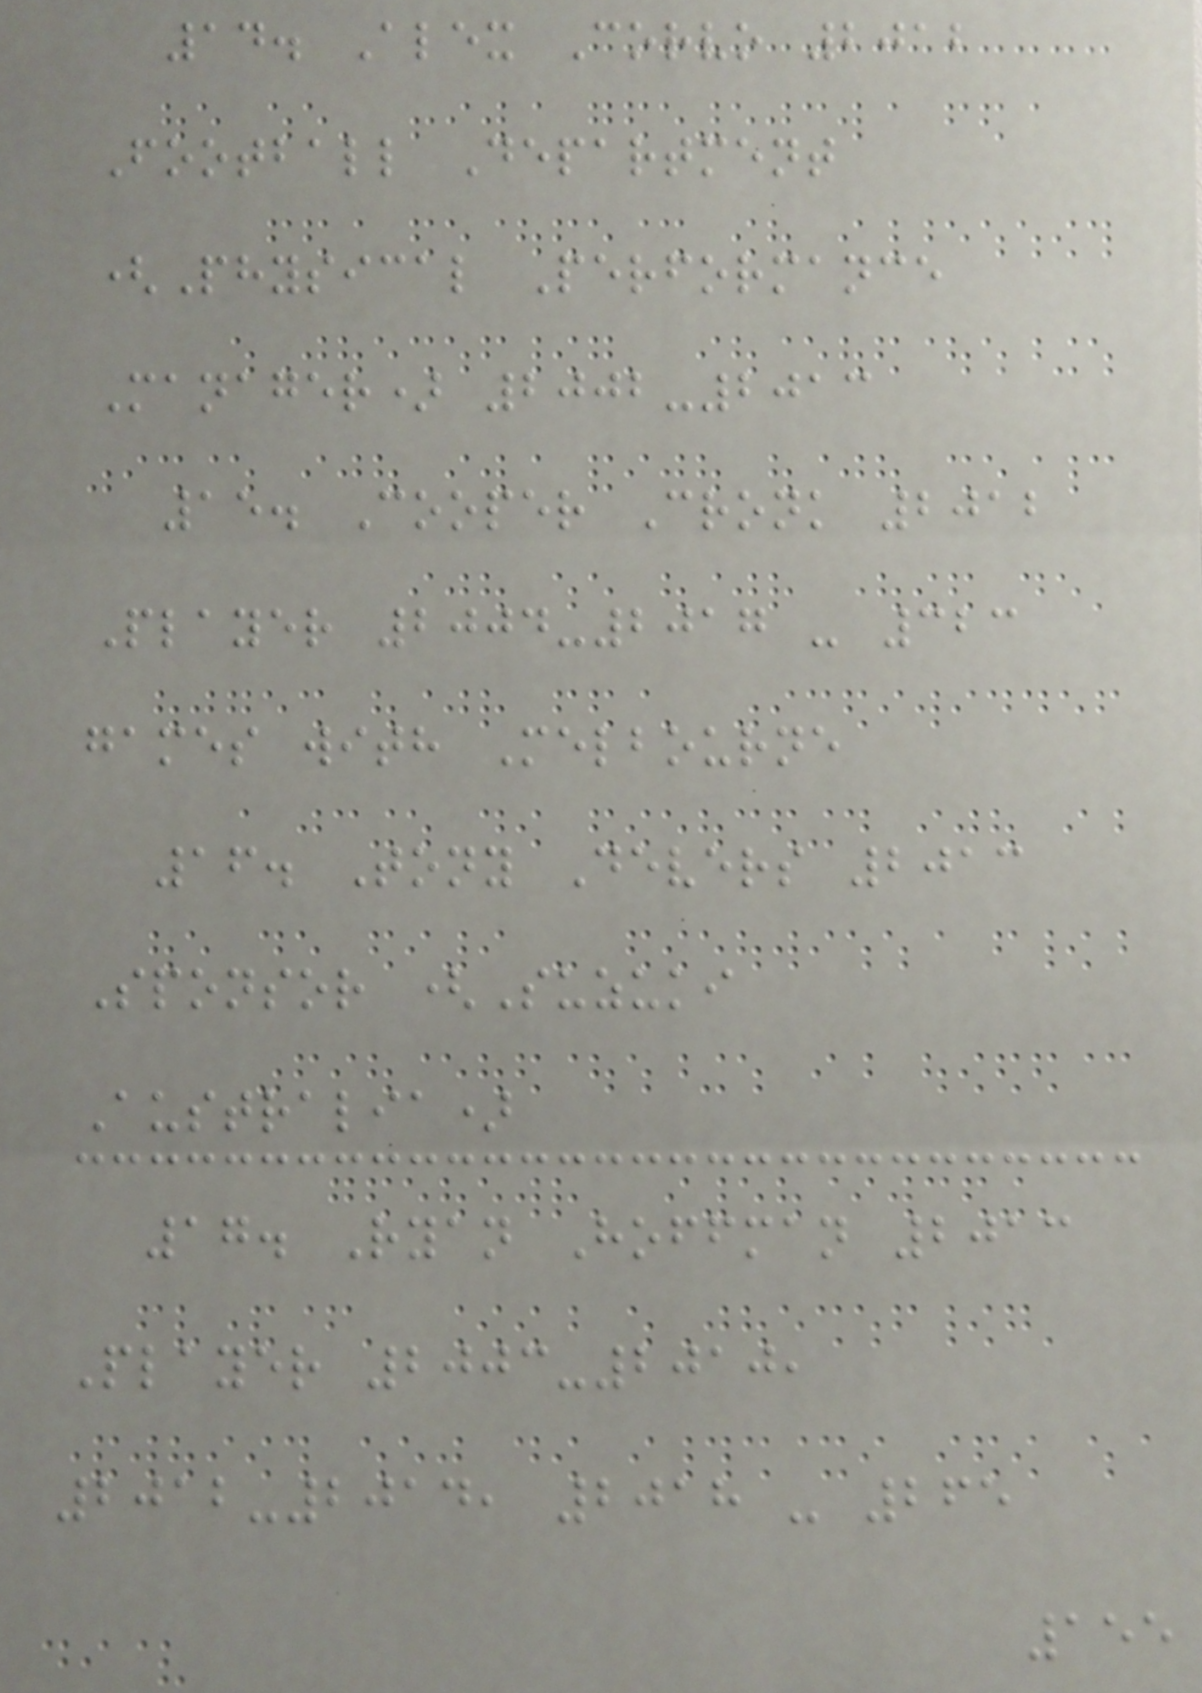14. Alex Corvo 2012
Football Department
(Physical Performance
Manager) 2002-2013
15. Cooper Cronk 2012
Player 2004-2017 - 323
games with Melbourne
16. Tony Devers 2013
Sponsor (Suzuki
Australia)
17. Ryan Hoffman 2013
Player 2003-2010,
2012-2014, 2018 - 265
155
